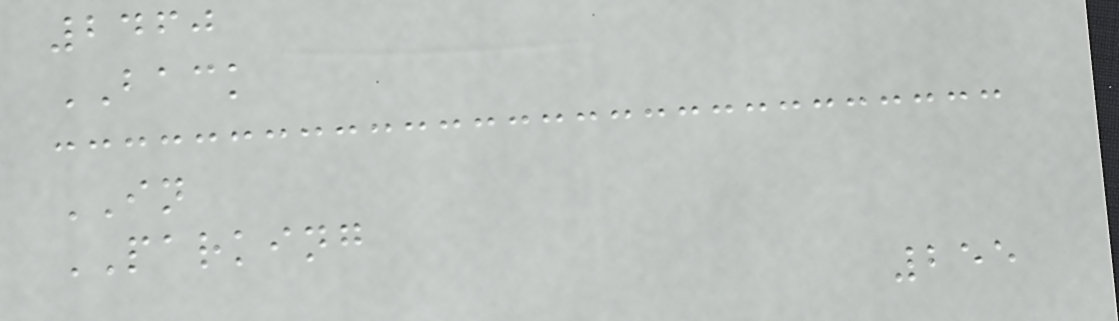2460
BACK
IN
PARKING
255
